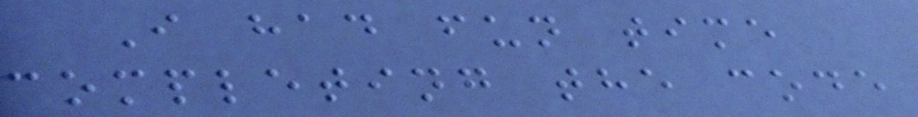I had fun time
completing the code
